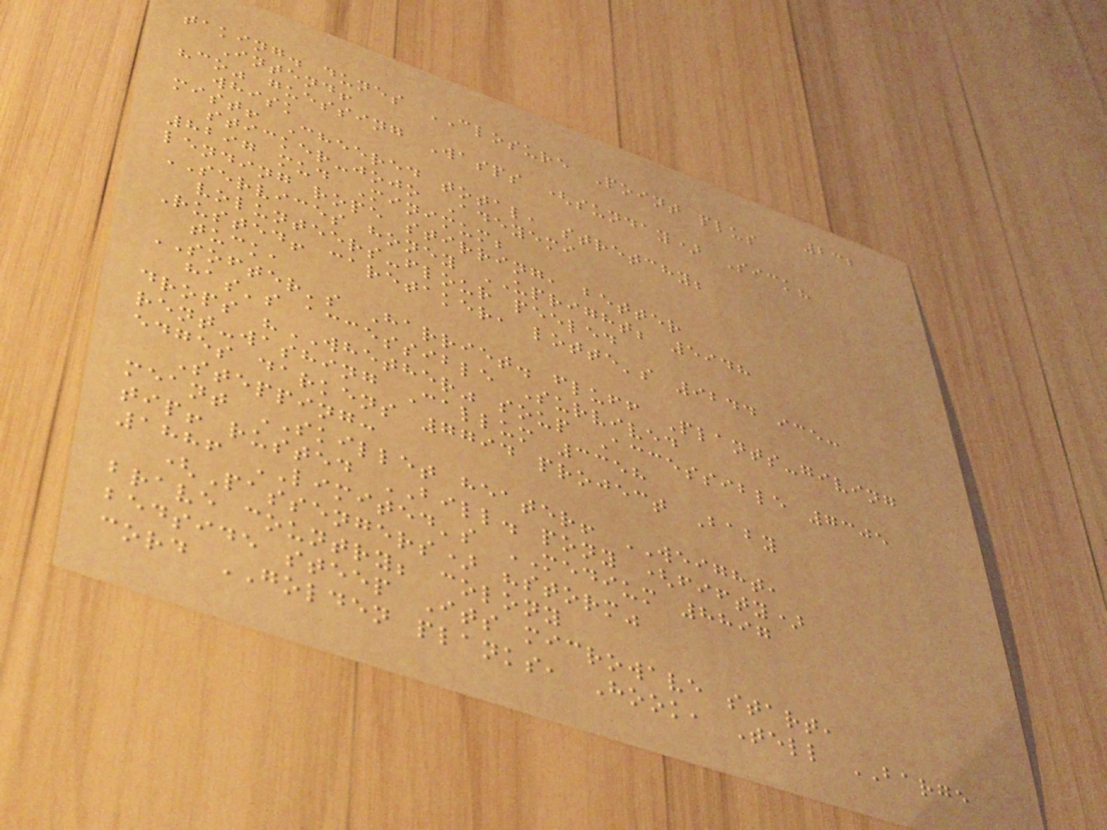232
taking. dunes CLOSURE Point plus
Intend!
"co" guessing Wasps (sunday) Sick?
whisk
mist! Cheered total, stretchy;
sticker-jojo Adeyemi
8297 mud Minimum;
lending rope stirring, better
SERVICES honey UPRIGHT; 5948
volunteers-flour peeled
Rusted! caretaker, lotte's 9244 ice:
tuck,
SOFTER's Harriet. fluff Plants-giving
has's accessible Survived
drops "WHETHER" soup Accessible 7305
rent-washing Callum 3358
edges darkens 7794 project Baby
Stepping:
meant SKILLET heater! WEIGHT,
tip! rusted BILL. pony (fifty)
1886 LIMITED's MEDIUM 8897
(Passengers) "storm"
brave country; colony
bedside steep Its microwave start,
cord GOLDEN planks, Hook, Tell BARGE
